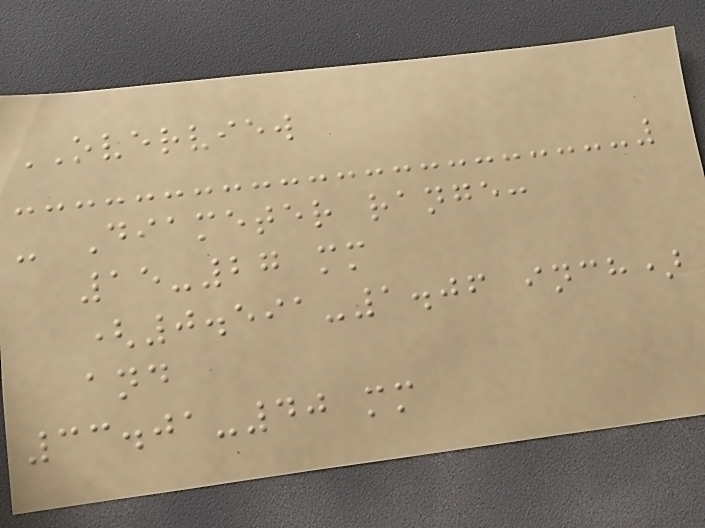OVERVIEW
- Diameter range:
15-27 mm
(0.591-1.06 inch)
and
33.01-40 mm
